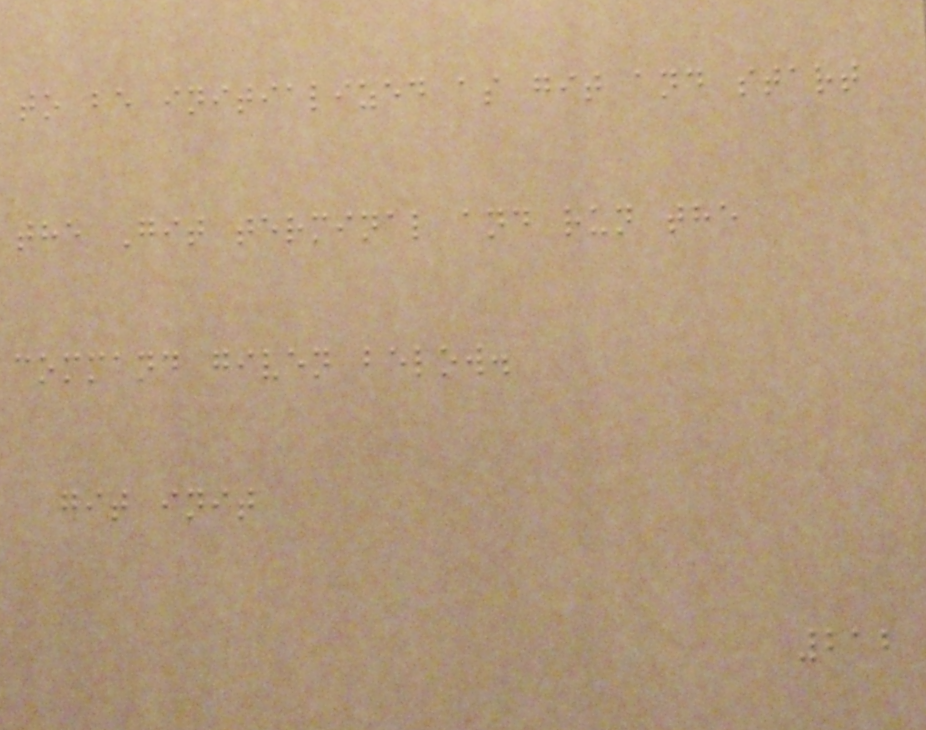to be initialized as git and start
the Git terminal and run the
command given below.
git init
212
